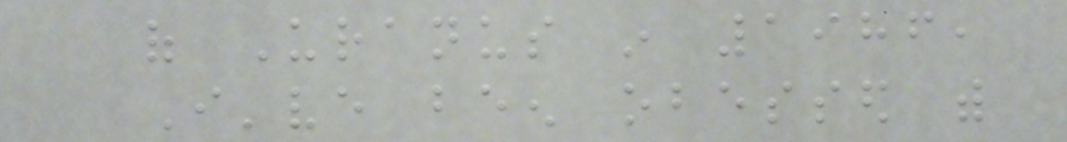of Uranus in 1986,
I've been obessed with
